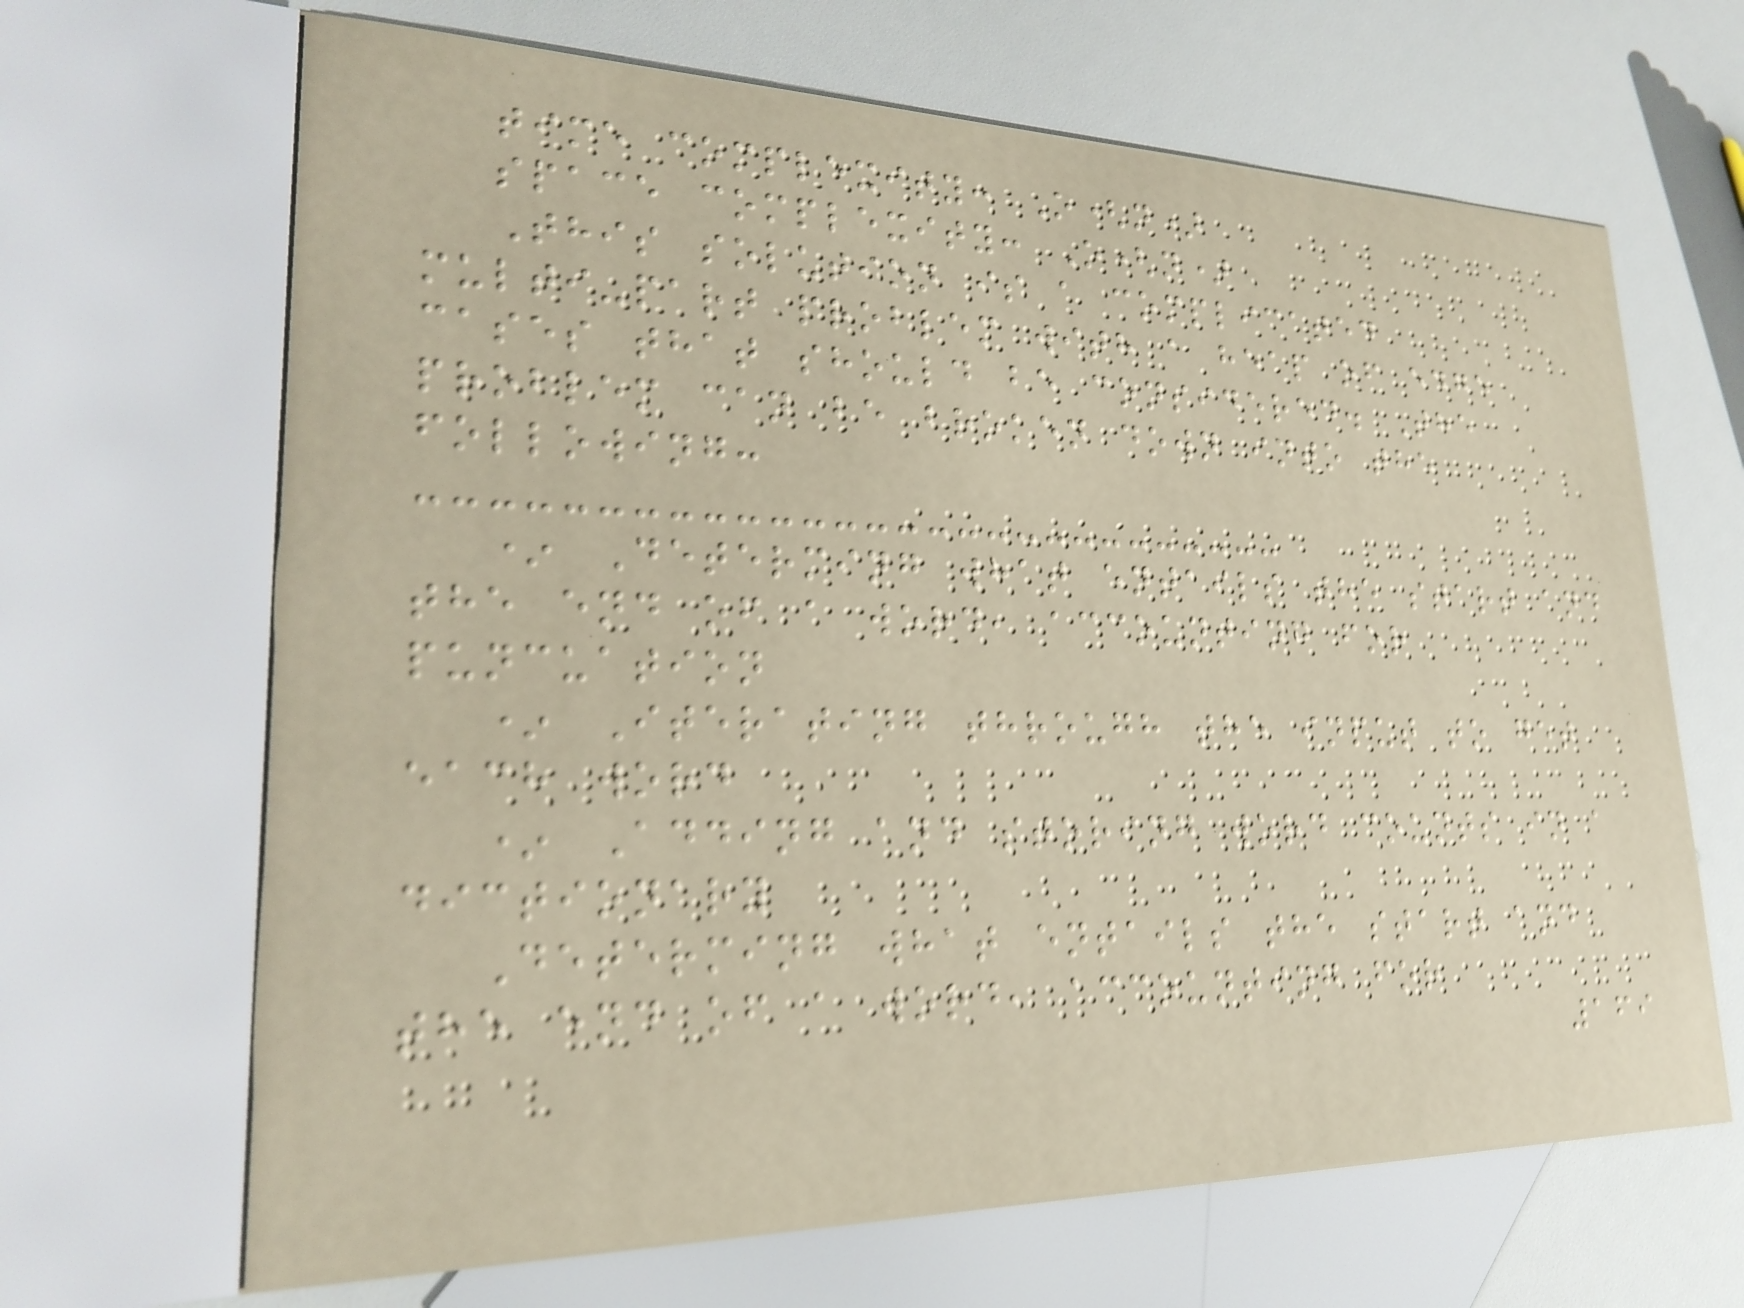time complexity: O(n)
space complexity: O(n)
This solution is a complicated
multi-part problem with a heap of edge
cases that should be considered. The
problem can be broken down into the
following:
* Determing what entails the start and
the end of a word, accounting for
puncuation
* Iterating through the input to get
each word
* Adding and storing word counts in a
dictionary
Determing what entails the start and
the end of a word, accounting for
169
